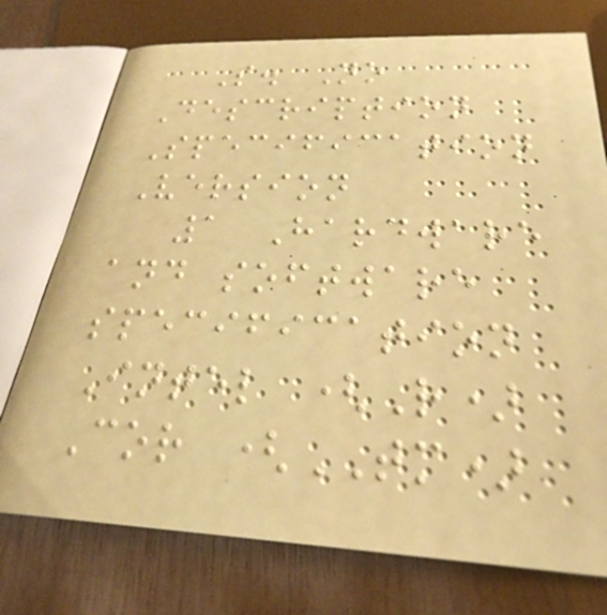S. No
Description
Specification
Version
1 Hardware
and software
specification
Intel (R)
Cor (TM)
